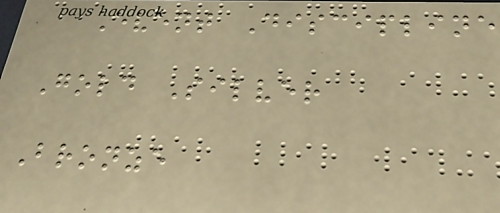Event Discipline
Gold Silver
Bronze
